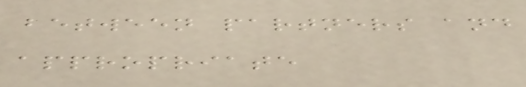between partners and
appropriate
